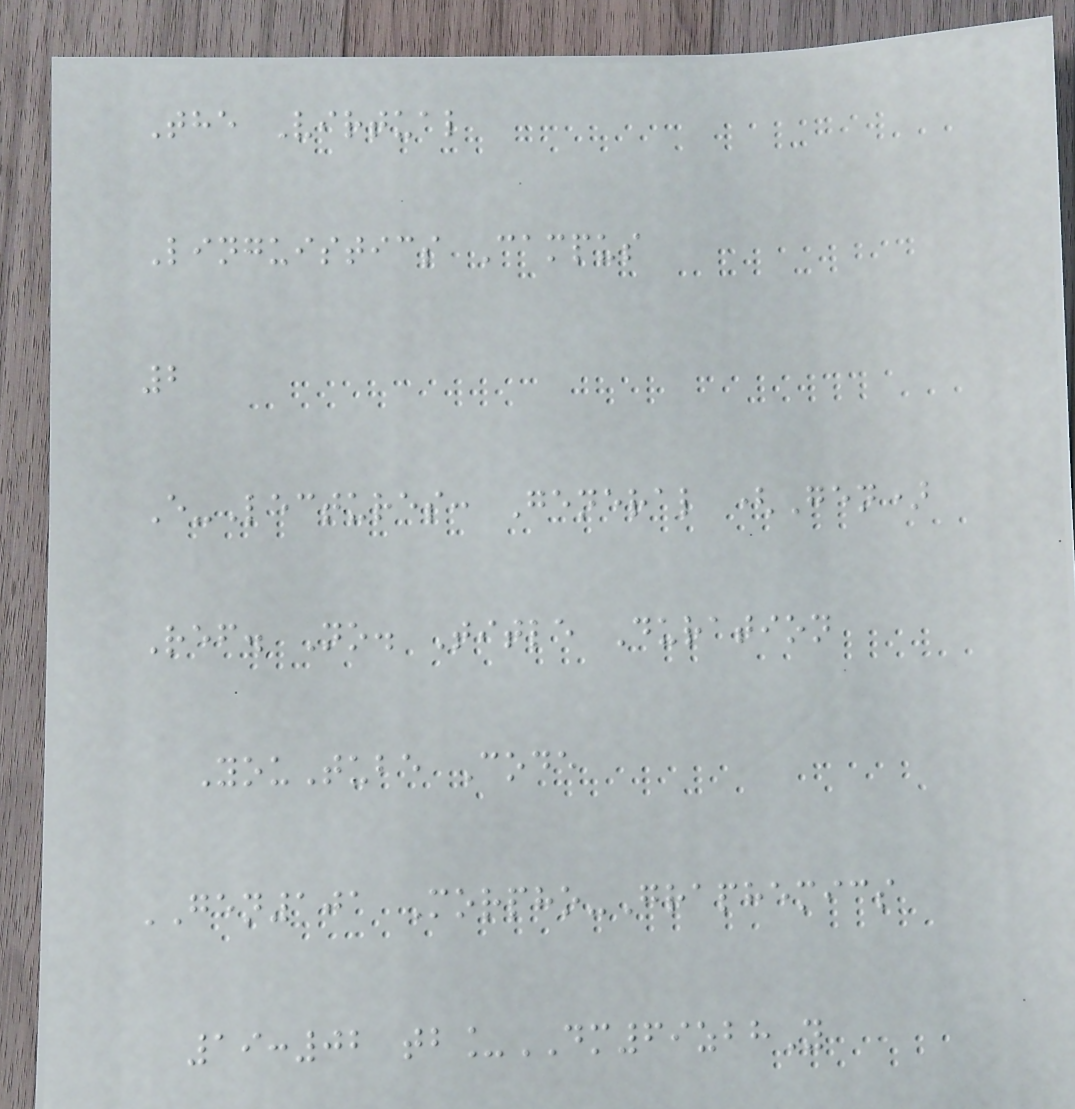The Virtual
Linguistics Campus
2
E-Lectures: General (Gen)
Ref. No. Title Duration
YouTube Code
GEN101 Morpho-Graphemics
19:02 tb_DM69zbhY
